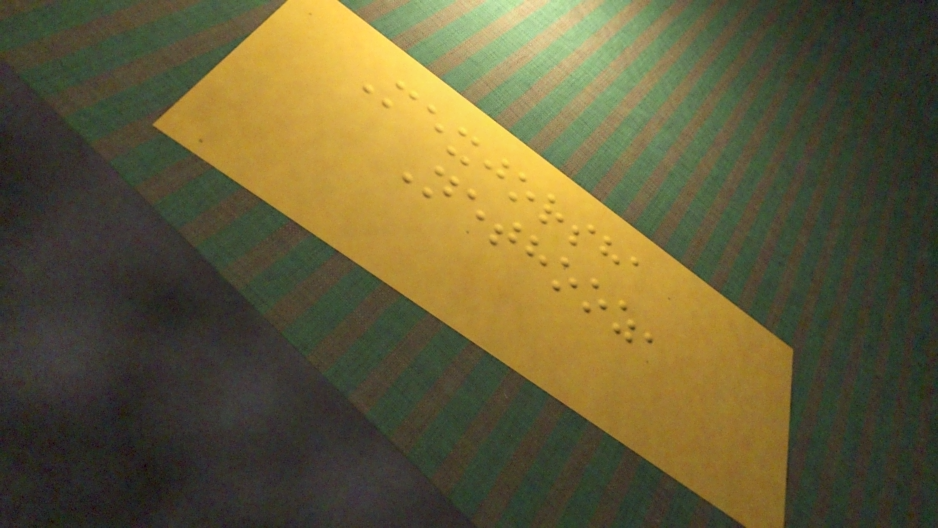Mexjorsha
Nethooz,
